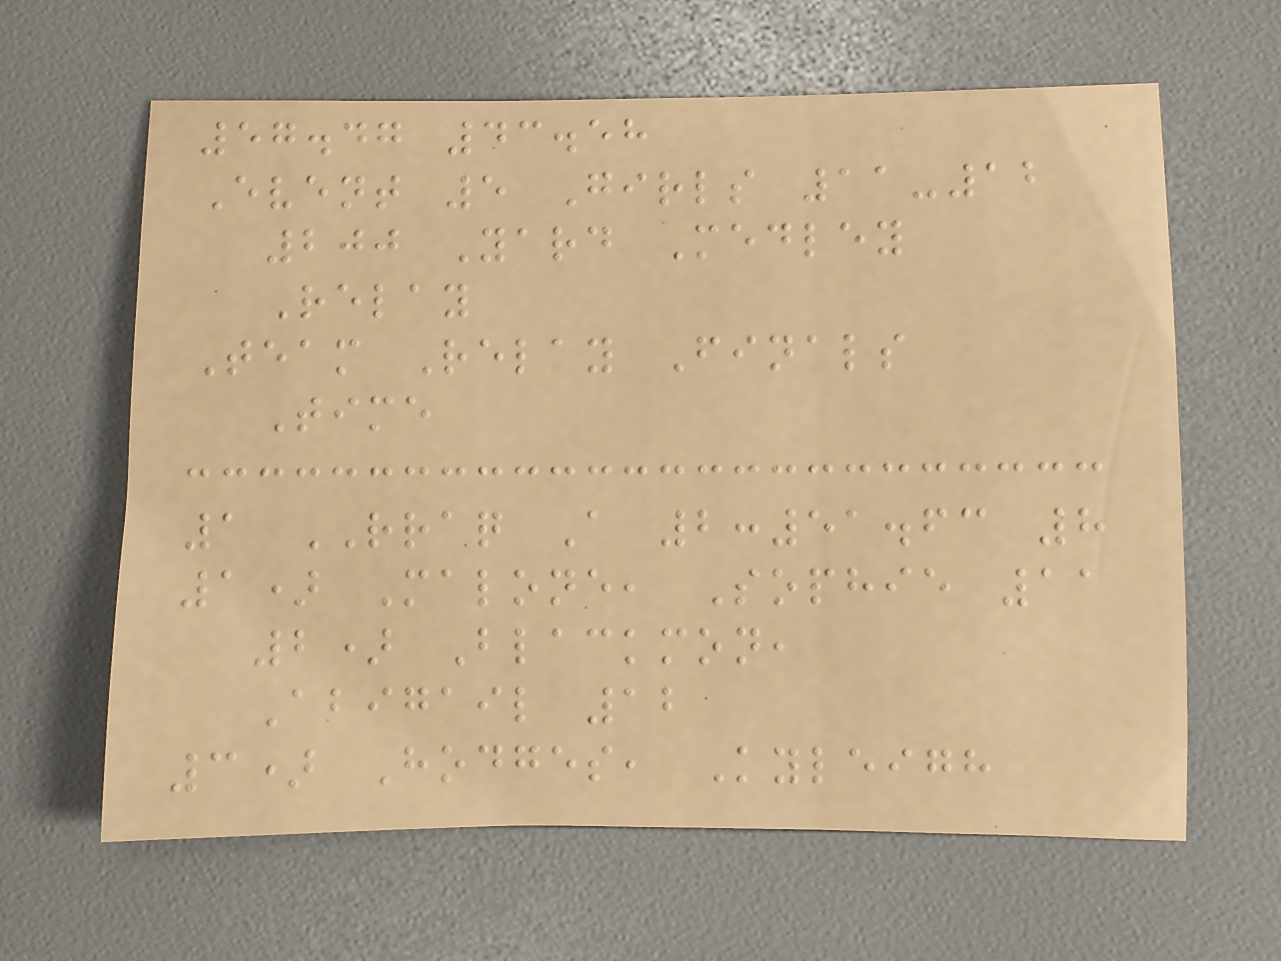57.47 43.58
Event 5 Girls 11-12
200 Yard Medley
Relay
Team Relay Finals
Time
1 RRAQ A 2:51.63 8
1) Malone, Sophie 11
2) Blackmon,
Abigail 12
3) Hodges, Kyleigh
